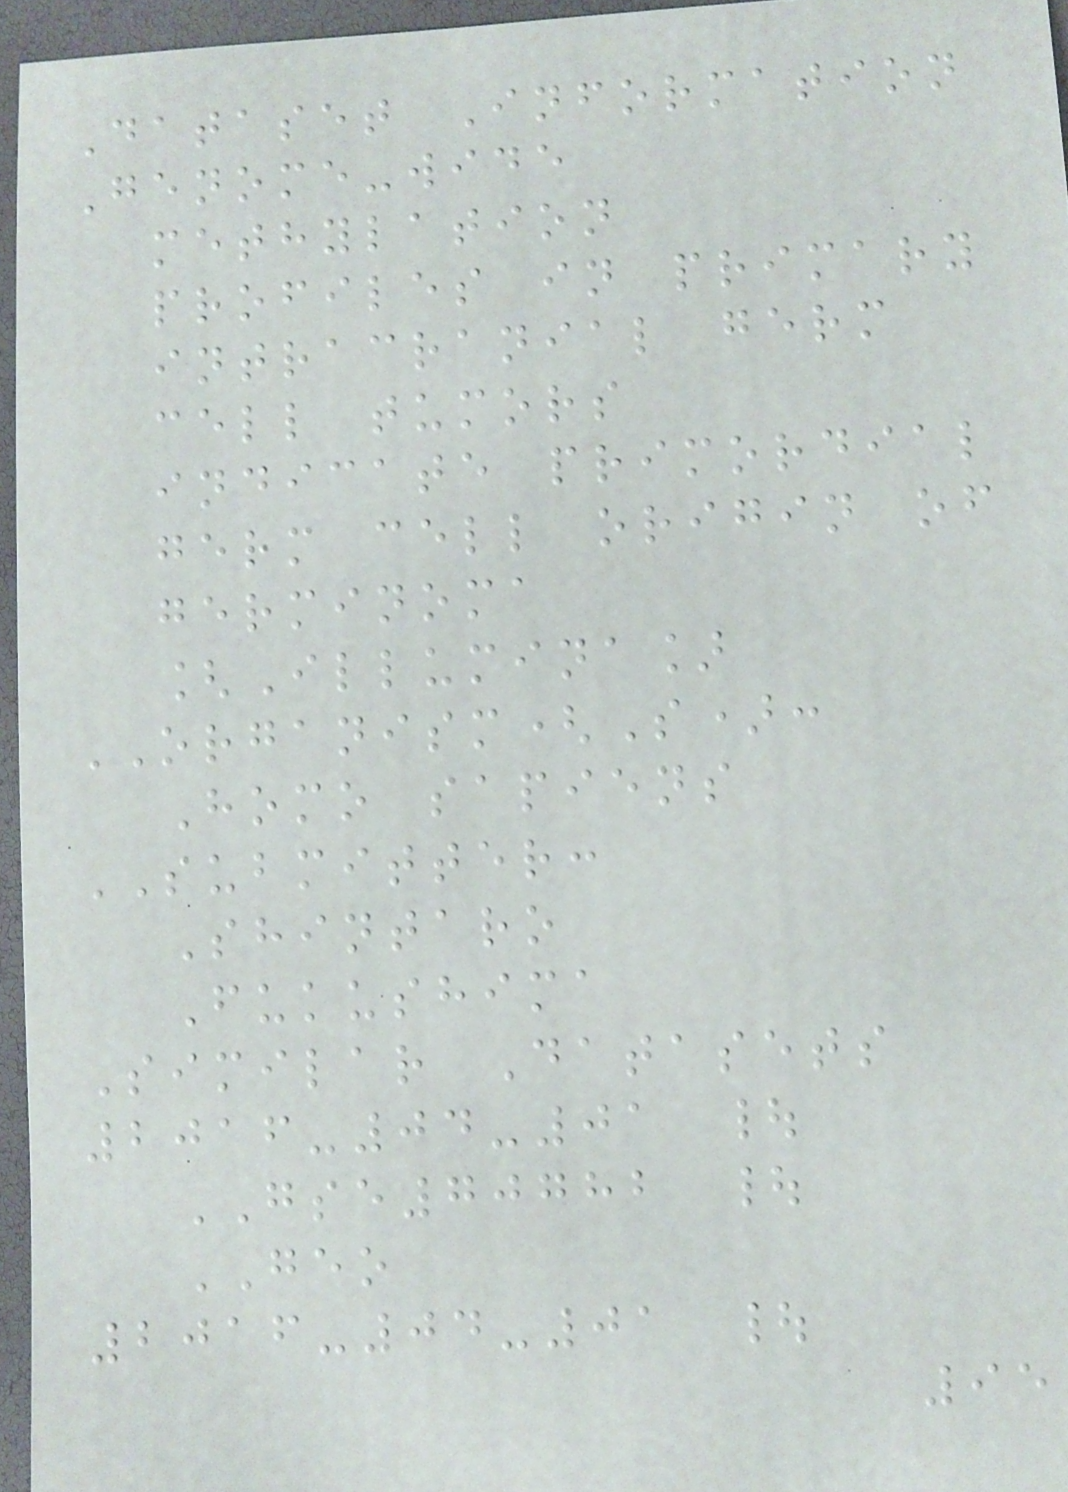Dataset Information
Genome-wide
methylation
profiles in primary
intracranial germ
cell tumors
indicate primordial
germ cell origin of
germinoma
[Illumina]
ORGANISM(S):
Homo sapiens
SUBMITTER:
Shintaro
Fukushima
Similar Datasets
2016-04-01 |
GSE70782 |
GEO
2016-04-01 |
95
